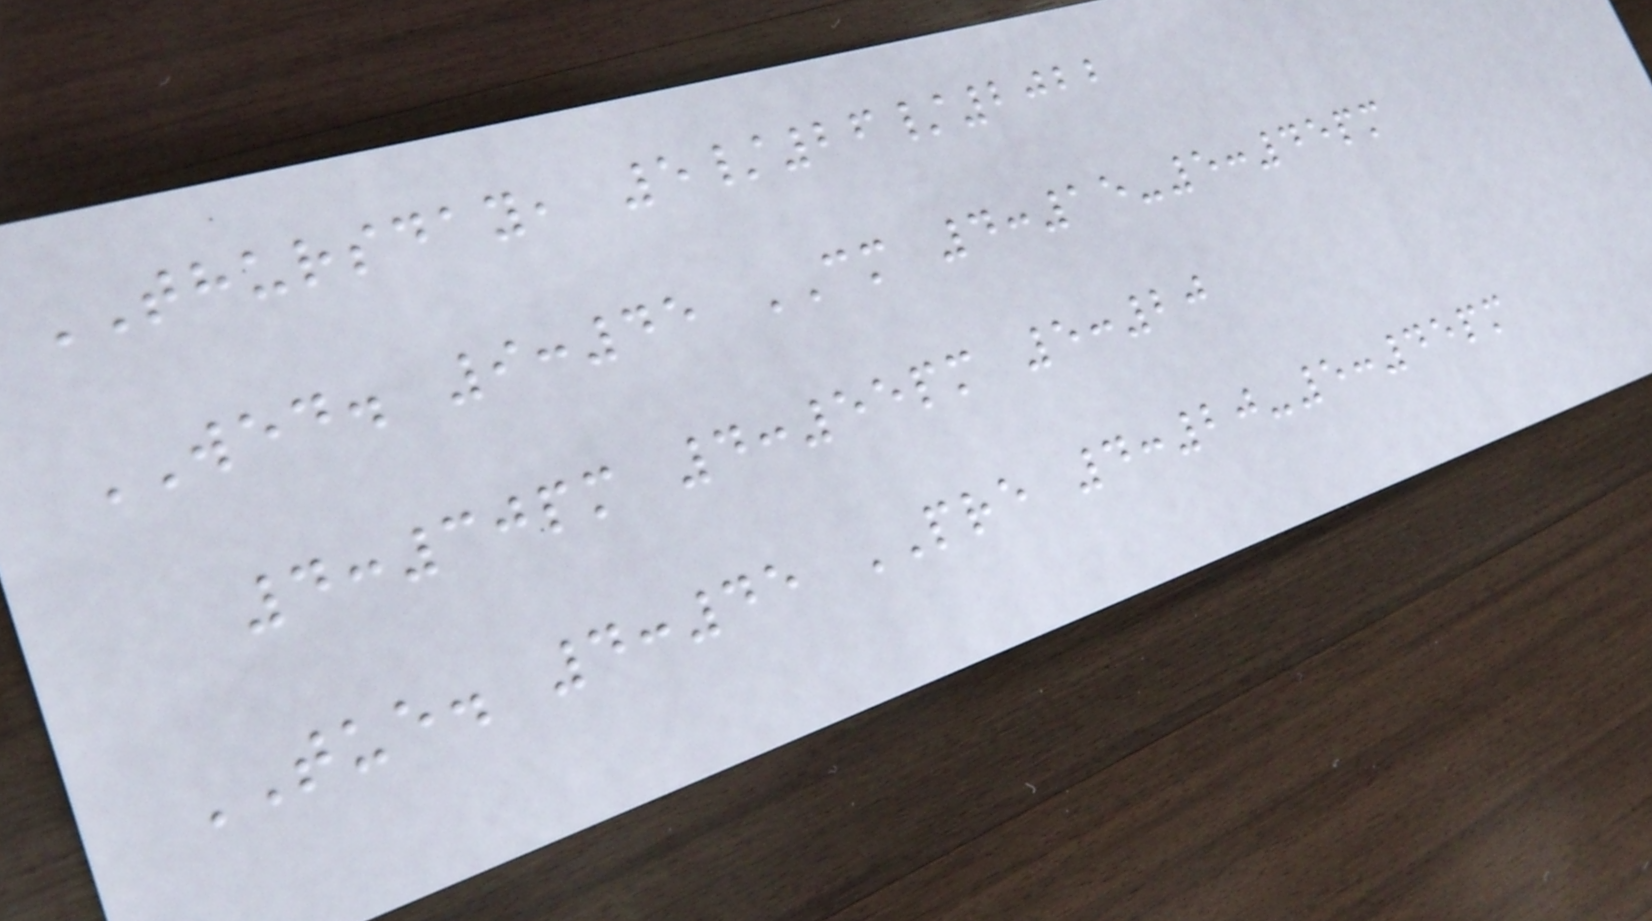THURSDAY, 5/26/2022
WED. 9:45 CM 4:15-5:45pm
4:30pm 4:55pm 5:20
TUE. 4:45 PRE 4:20-5:45pm
